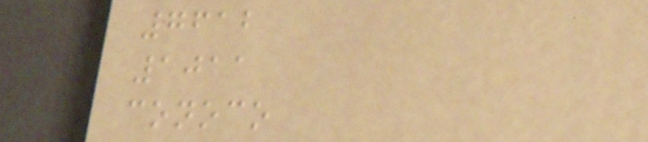7612
1011
conoco
